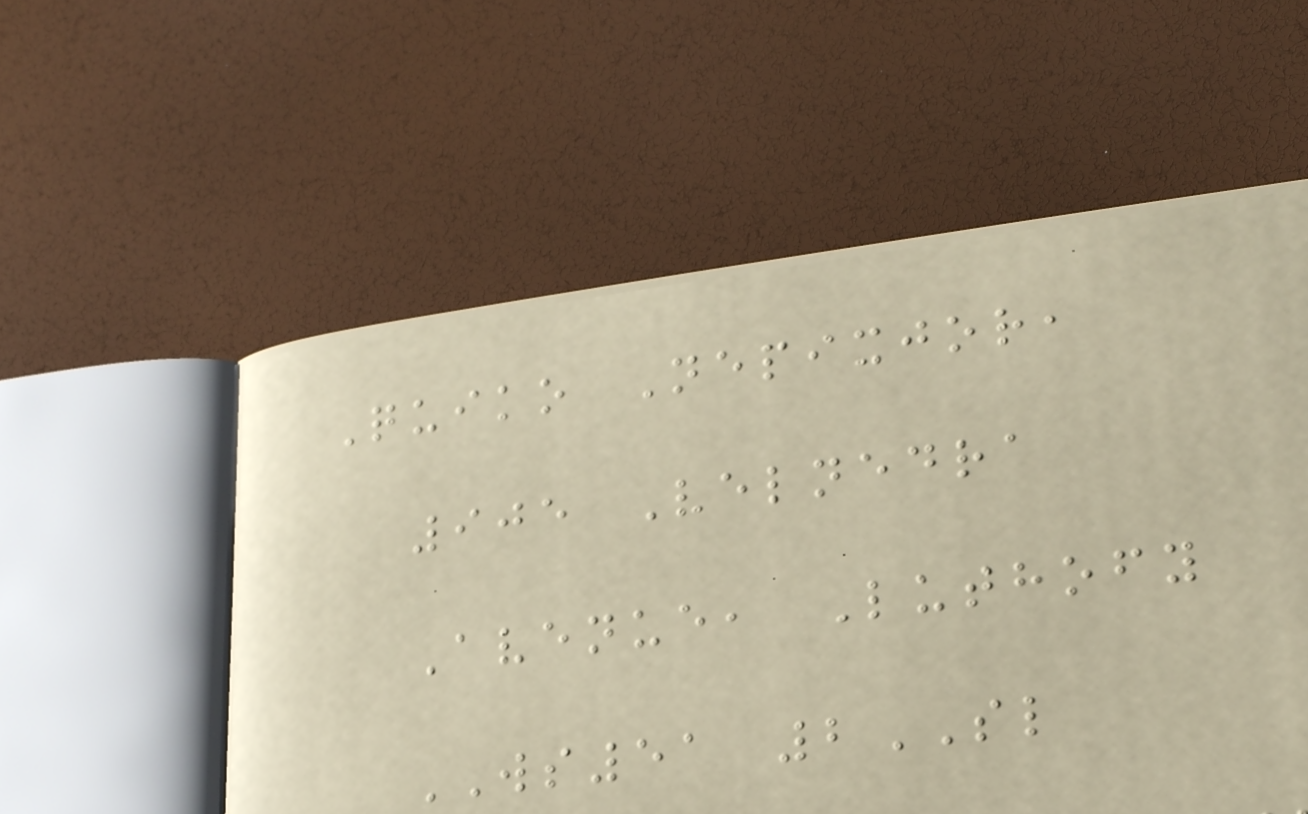Quiko Nepixjor,
905 Velnedra
Avenue, Luthofy
WS51 2SL
